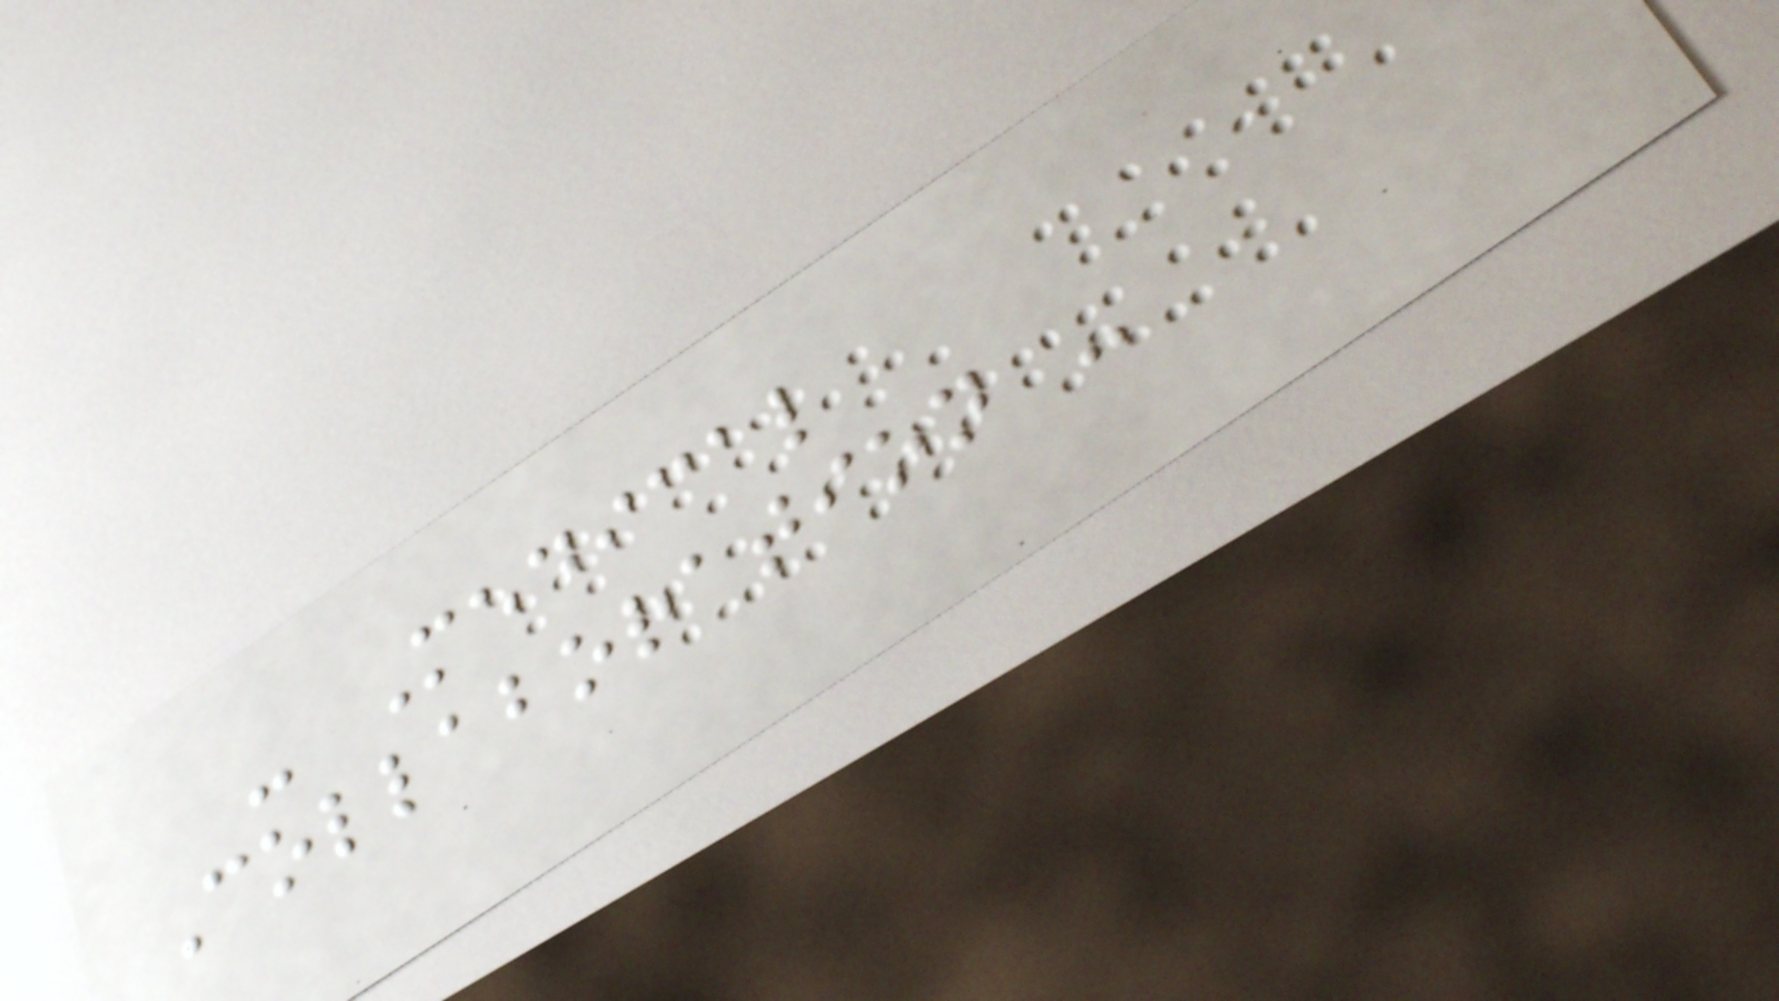- Medical
Collaboration -
